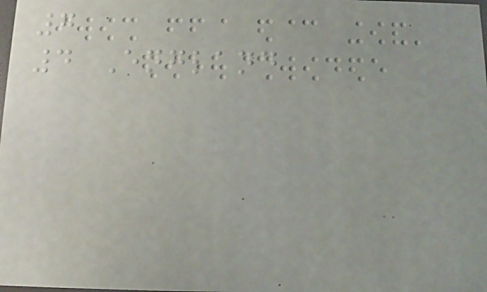7
4 England
